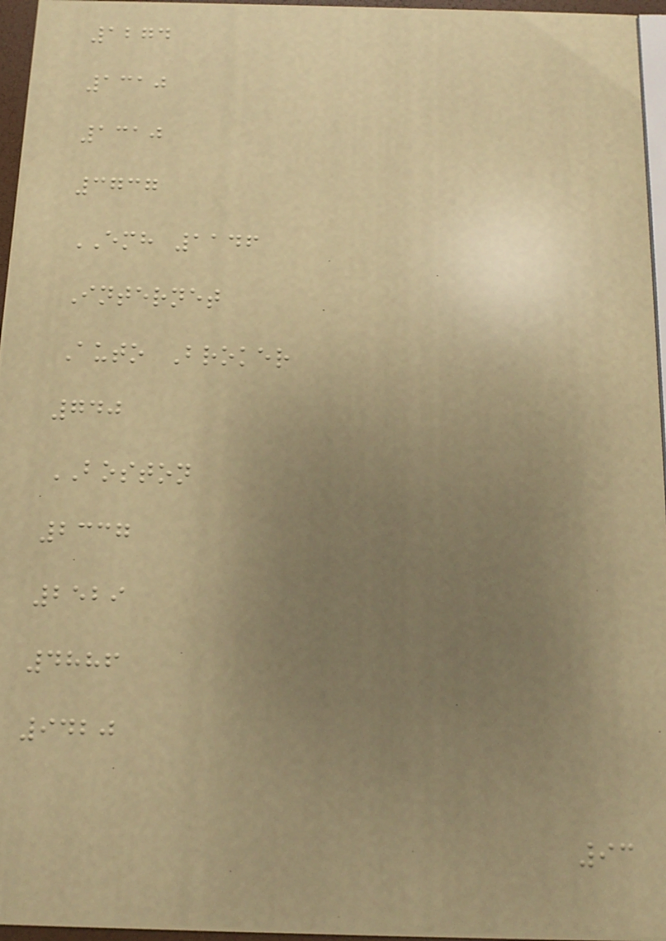1274
1310
1310
3737
EMH 1146
Internet
Auto Broker
740
BOSTON
2337
2529
4886
9420
93
